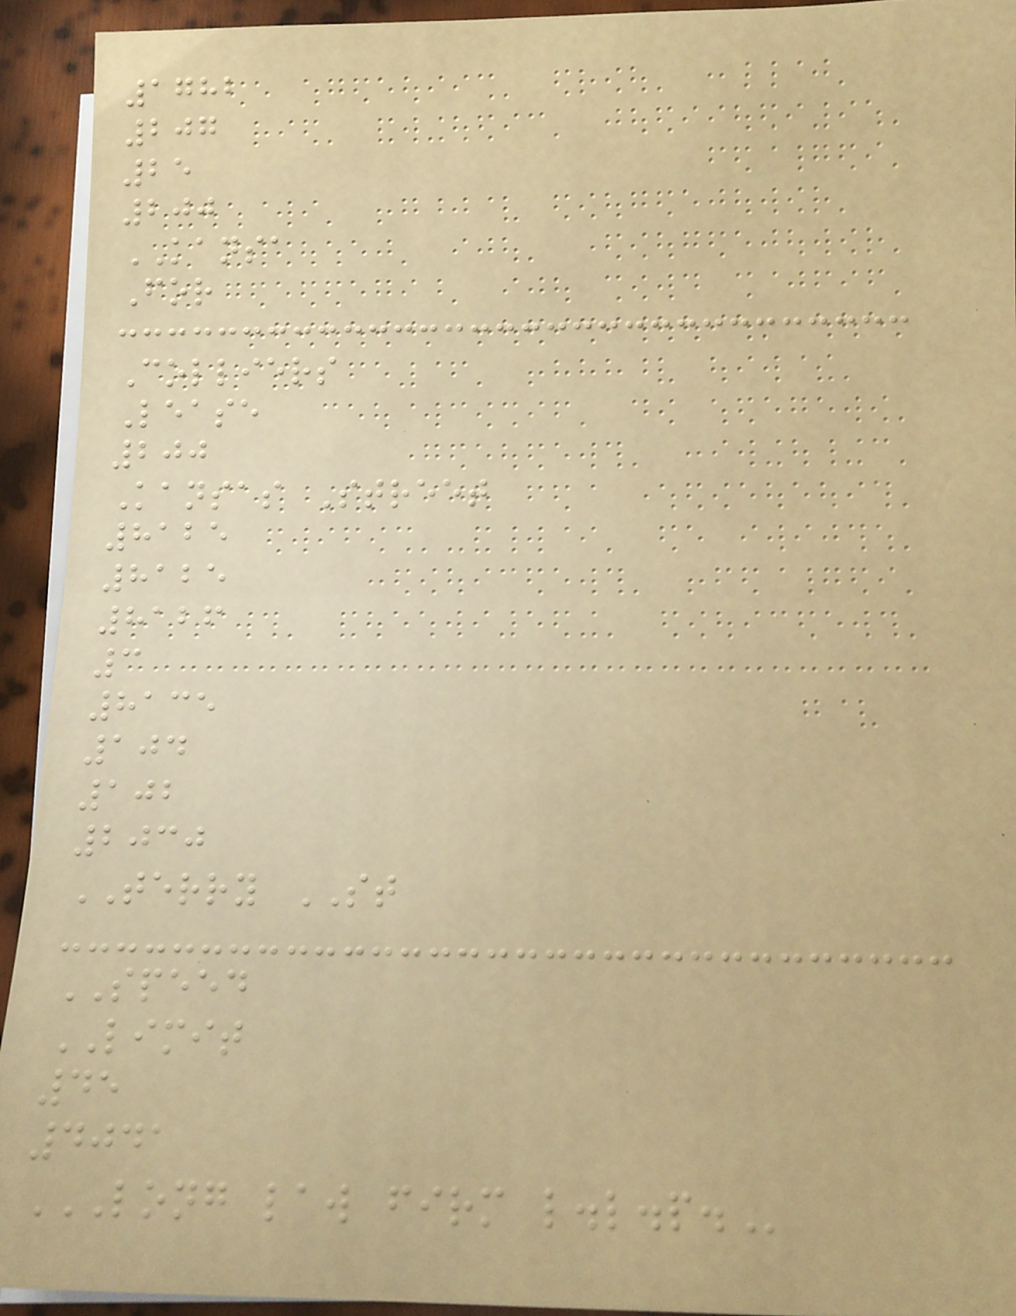1782
207
25
200
KANSA
For
Colliers
Lease
200
Kansas Street
8125
8125
8126
3
8135
104
102
2030
TERRY ST
SPEED
LIMIT
45
4041
LONG LAW FIRM L.L.P.
